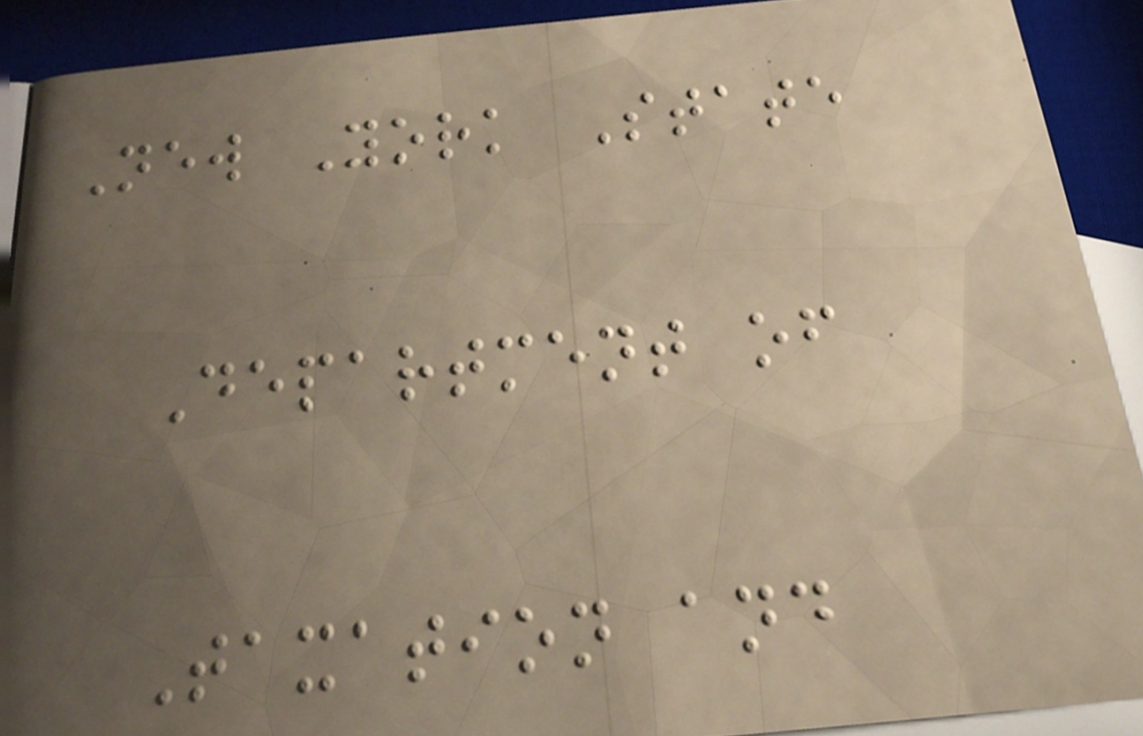New York State
Department of
Taxation and
